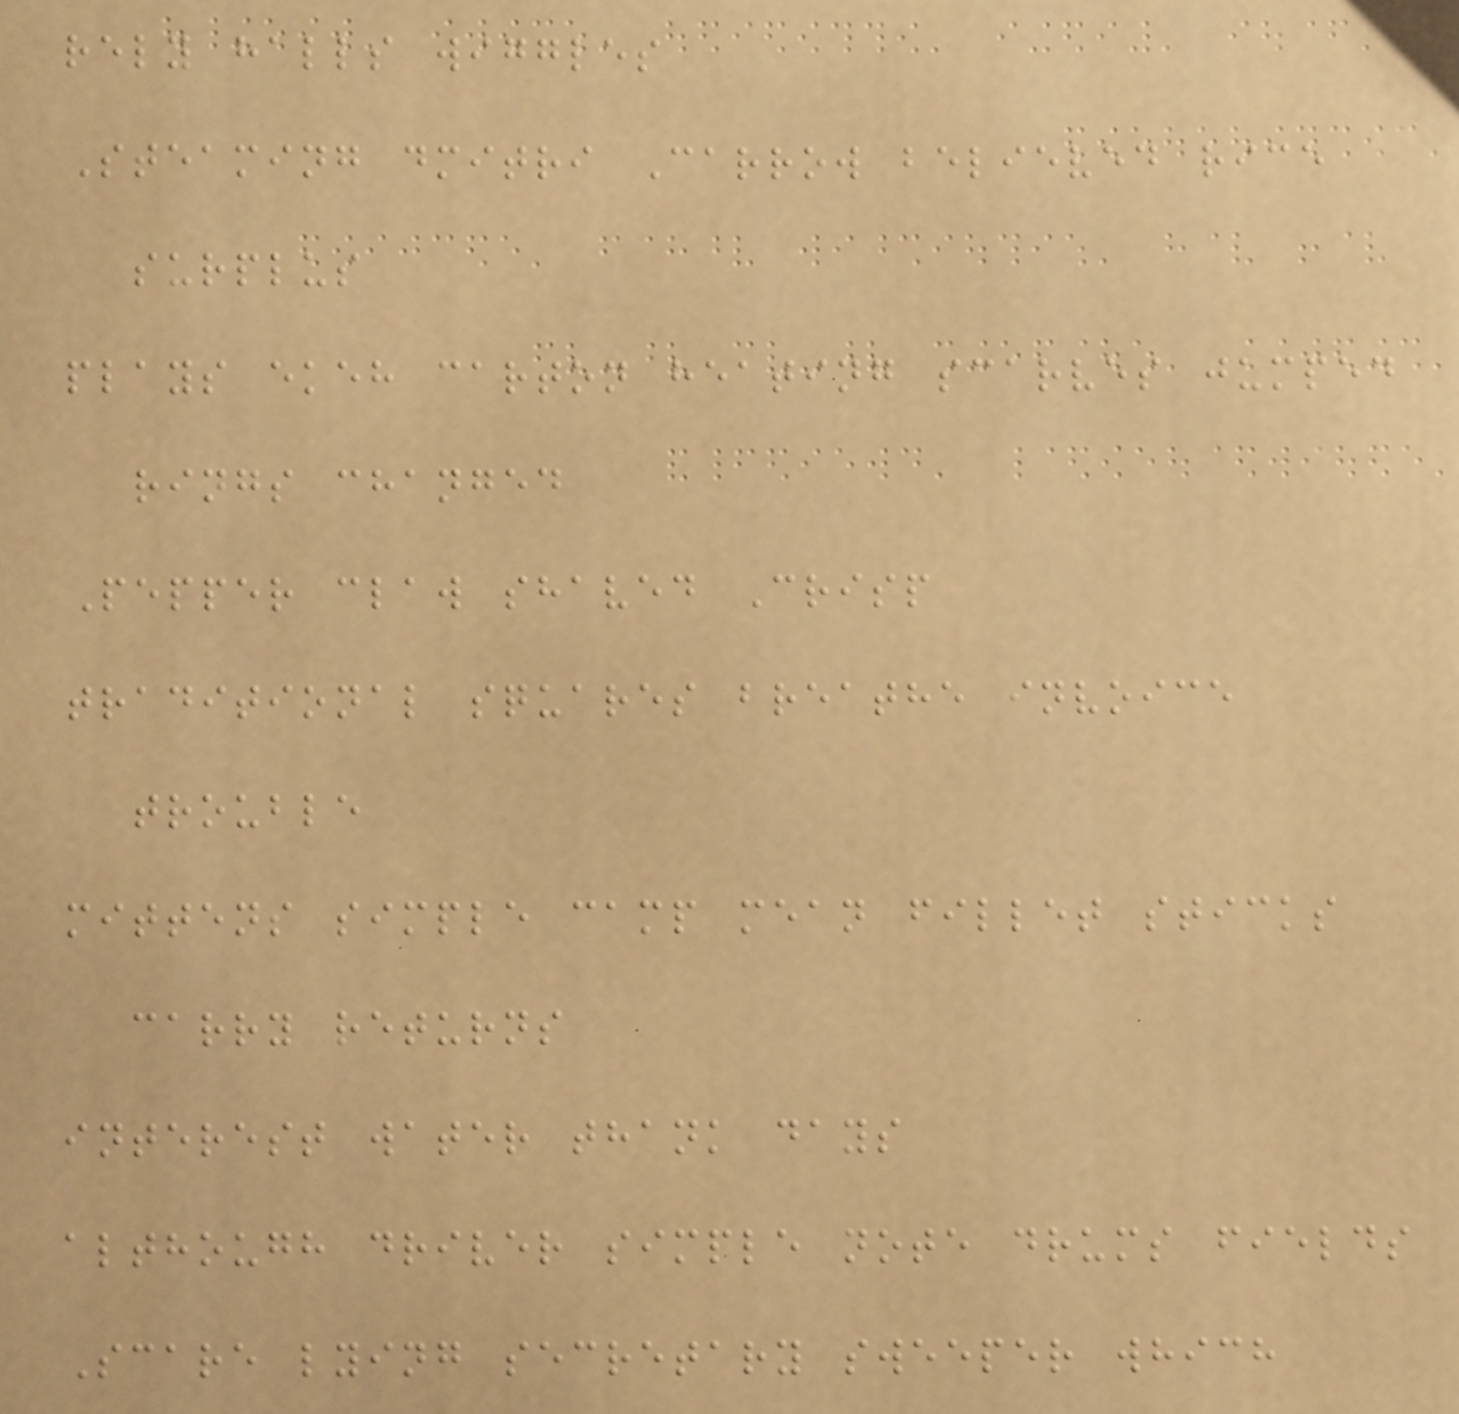rely halls wiggles
Steaming dmitri Carrow believed rice
surplus
plays ekeh carton heating scarves jumped
rings changed
Pepper claw shaved Crisp
traditional squares breathe invoice
trouble
mittens simple camp mean fillet sticks
carry returns
interest water thank days
although driver simple note drums fields
Scare lying secretary sweeper which
